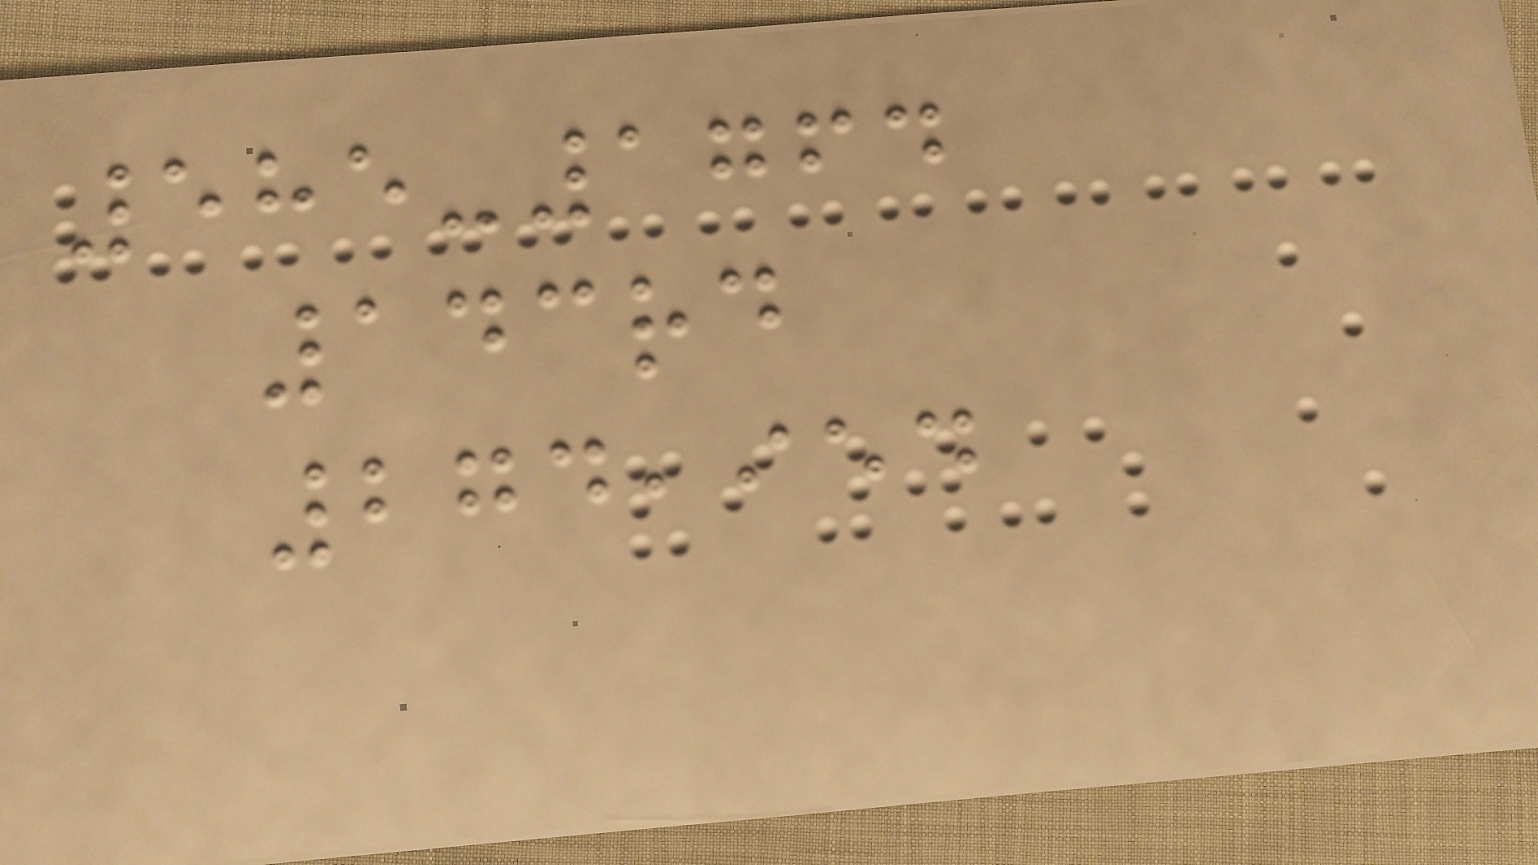585-1764
143rd
274,954
